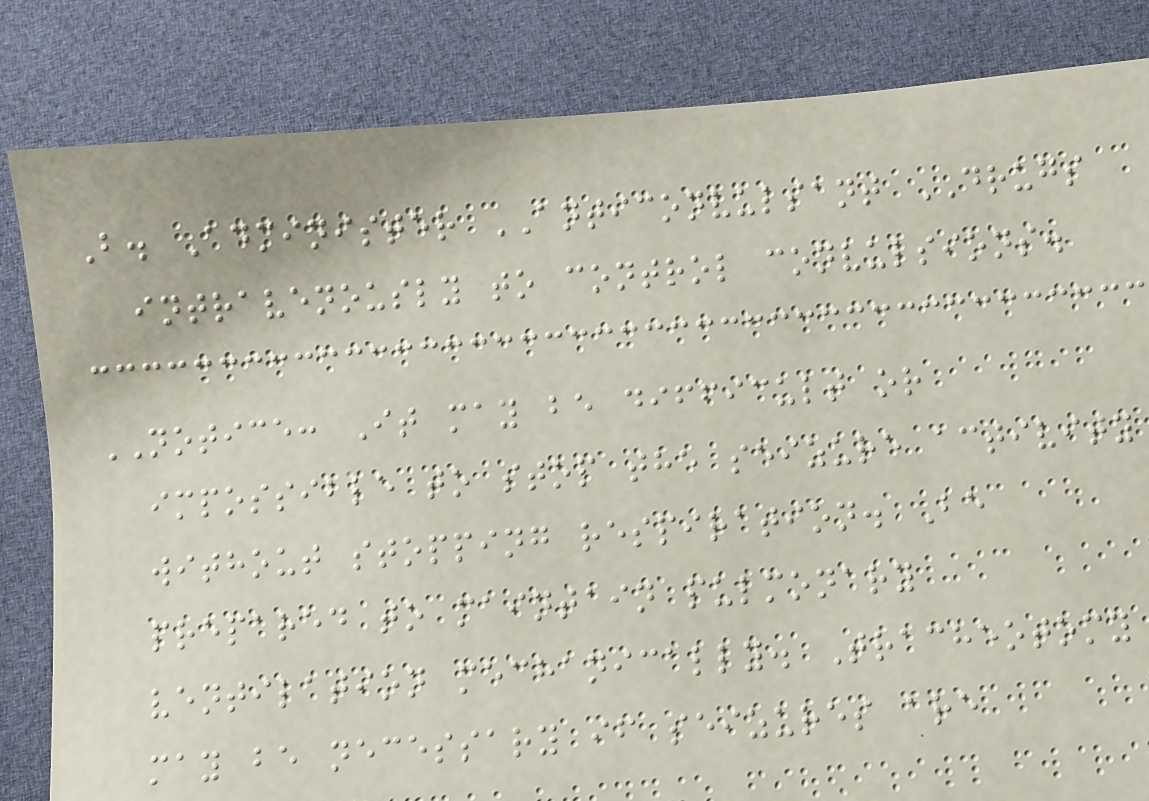B. Administer ANTICONVULSANT DRUGS
intravenously to control convulsions.
NOTICE: It may be difficult or
impossible to stop the seizure activity
without stopping respiration. Be
prepared to maintain pulmonary
ventilation mechanically. Tracheotomy
may be necessary if seizures are
